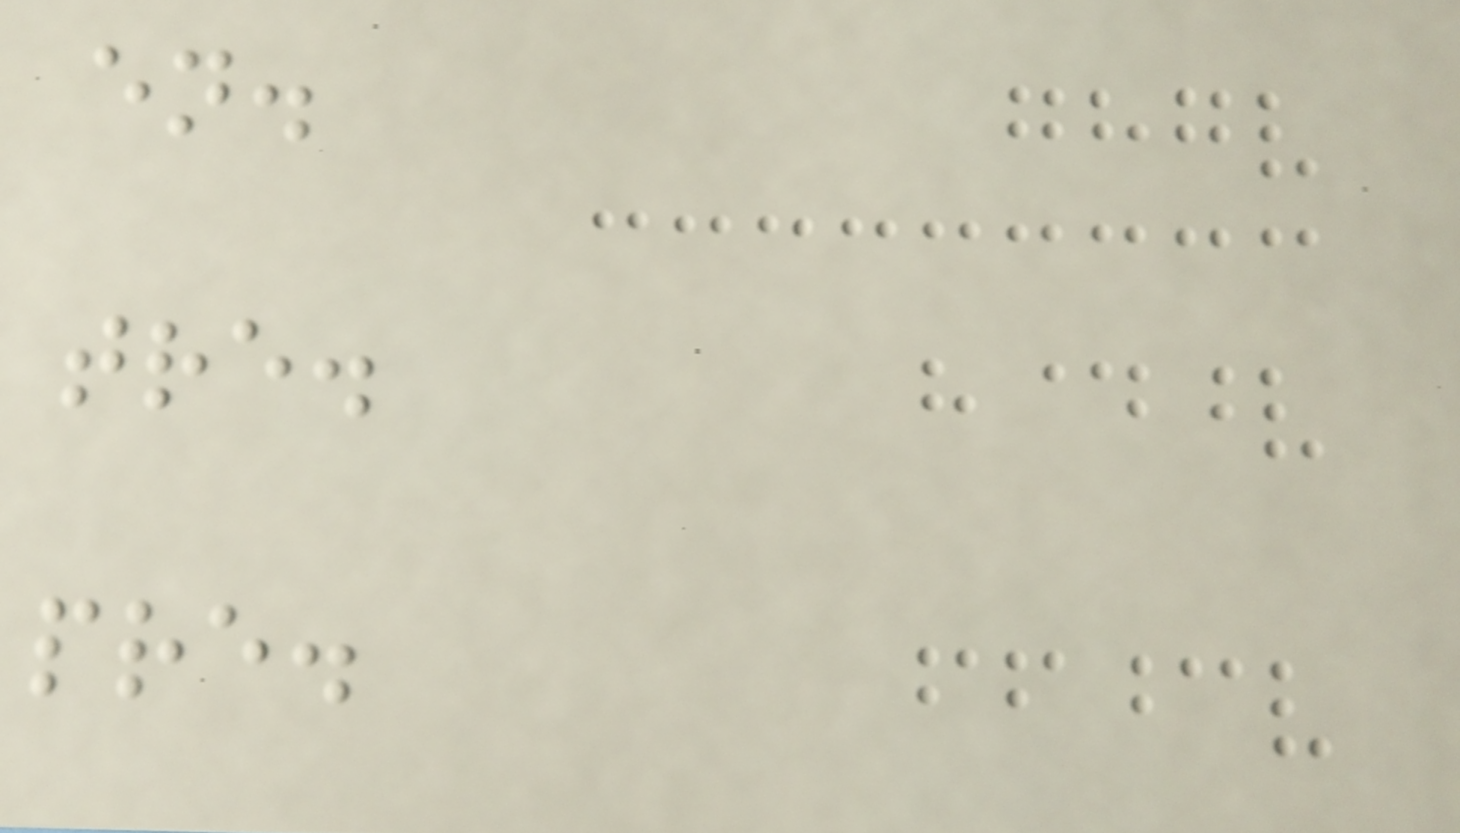en.
tre.
pre.
